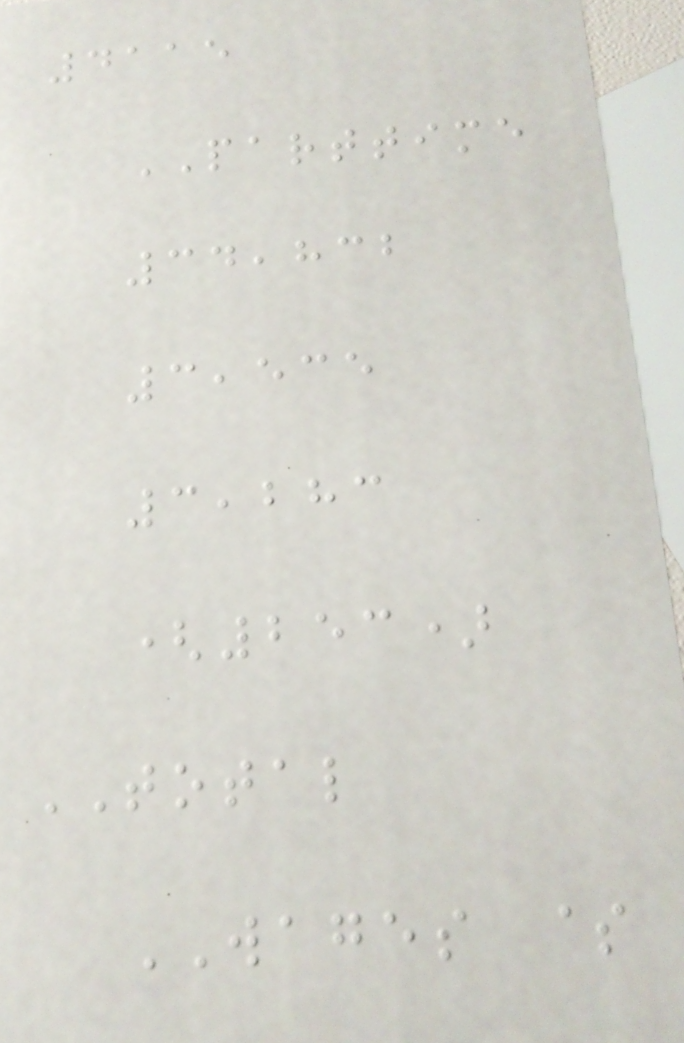4115
PARTTIME
34,832
3,535
3,283
(253)
TOTAL
WAGES $
